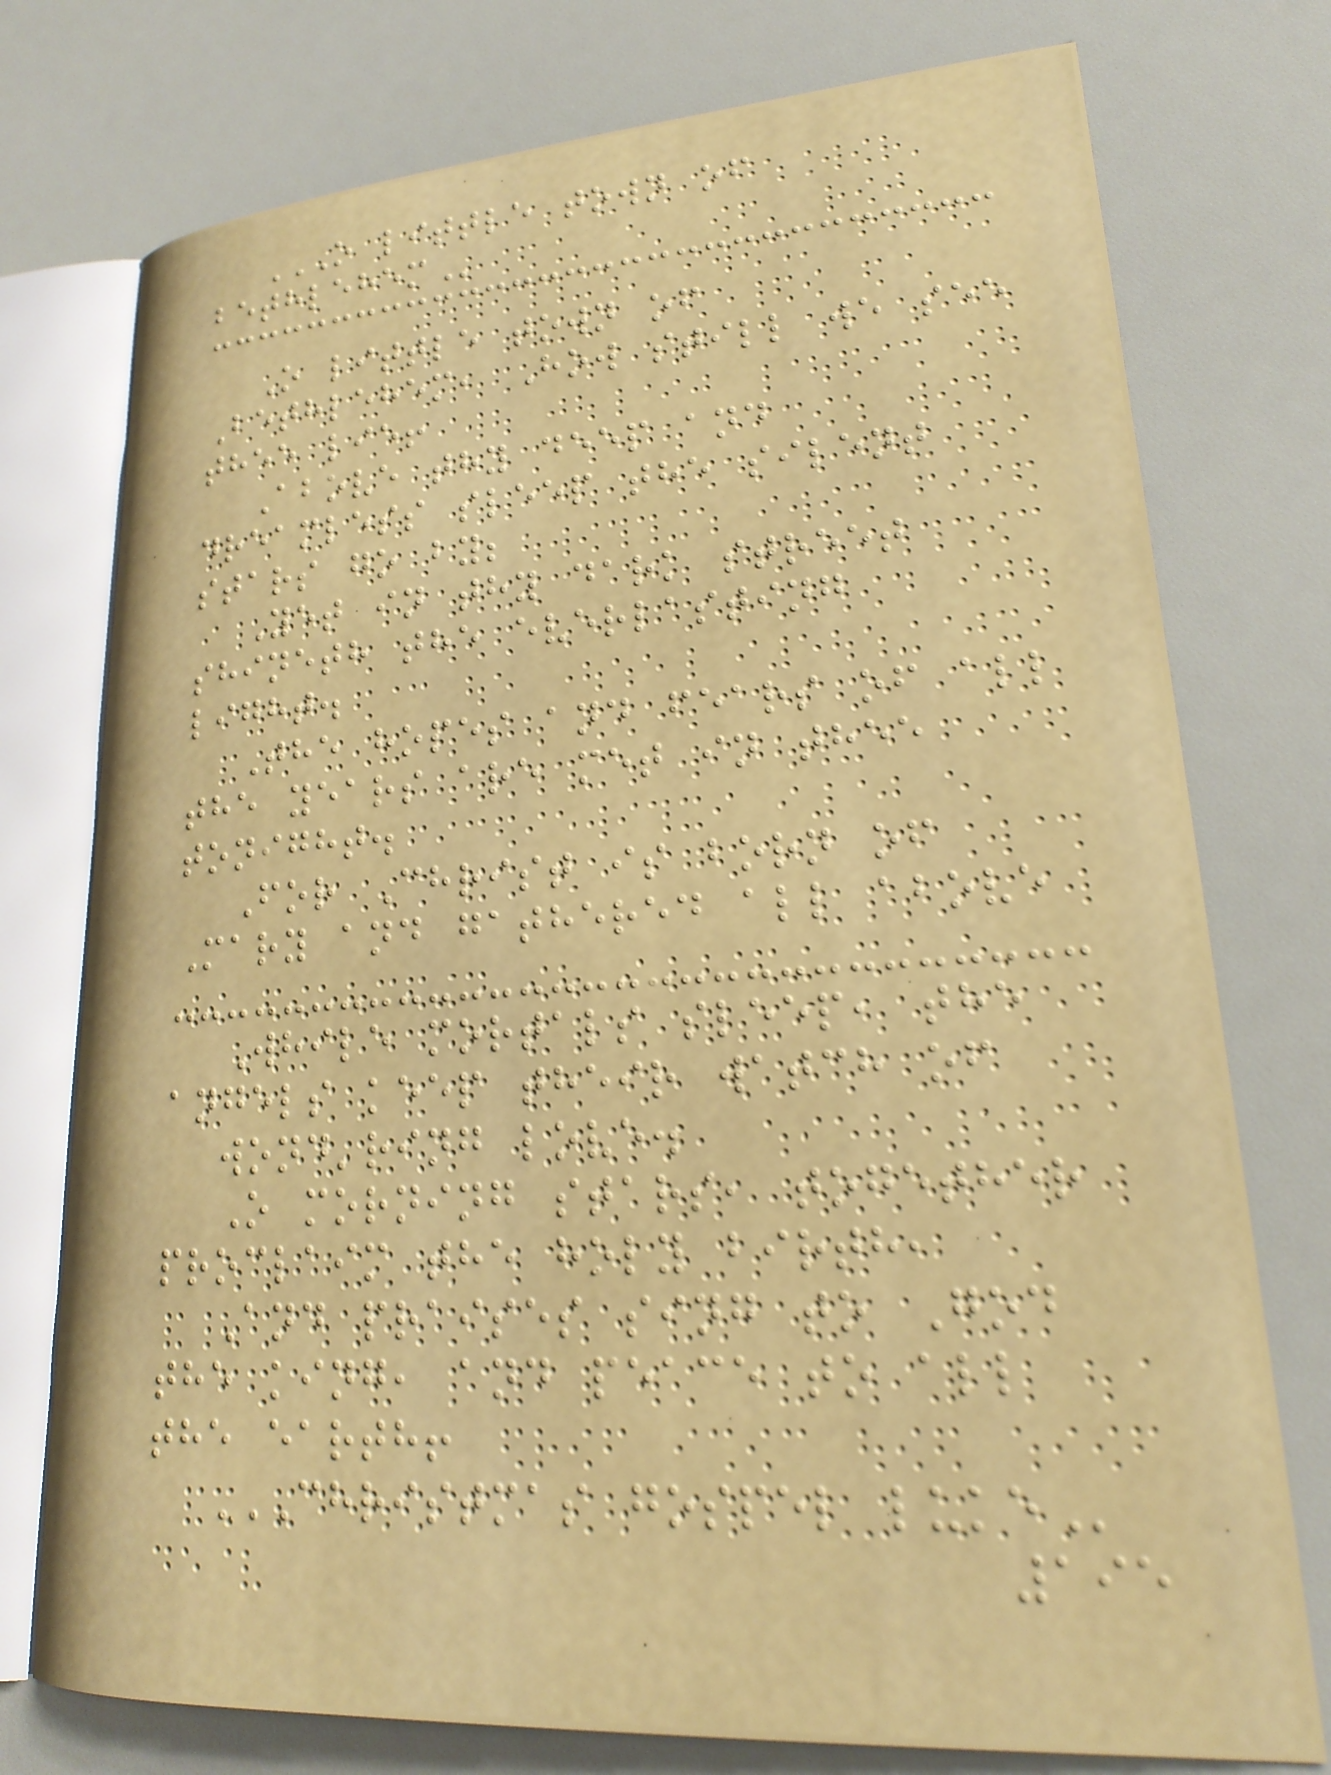O LITTLE TOWN OF
BETHLEHEM
O little town of
Bethlehem, How still we see
thee lie!
Above thy deep and
dreamless sleep the silent
stars go by;
Yet in thy dark street
shineth the everlasting
light.
The hopes and fears of all
the years are met in thee
tonight.
For Christ is born of
Mary and gathered all above
While mortals sleep, the
angels keep their watch of
wond'ring love.
O morning stars, together
proclaim the holy birth,
And praises sing to God
the king, and peace to all
the earth!
CHRISTMAS GOSPEL LUKE
195
